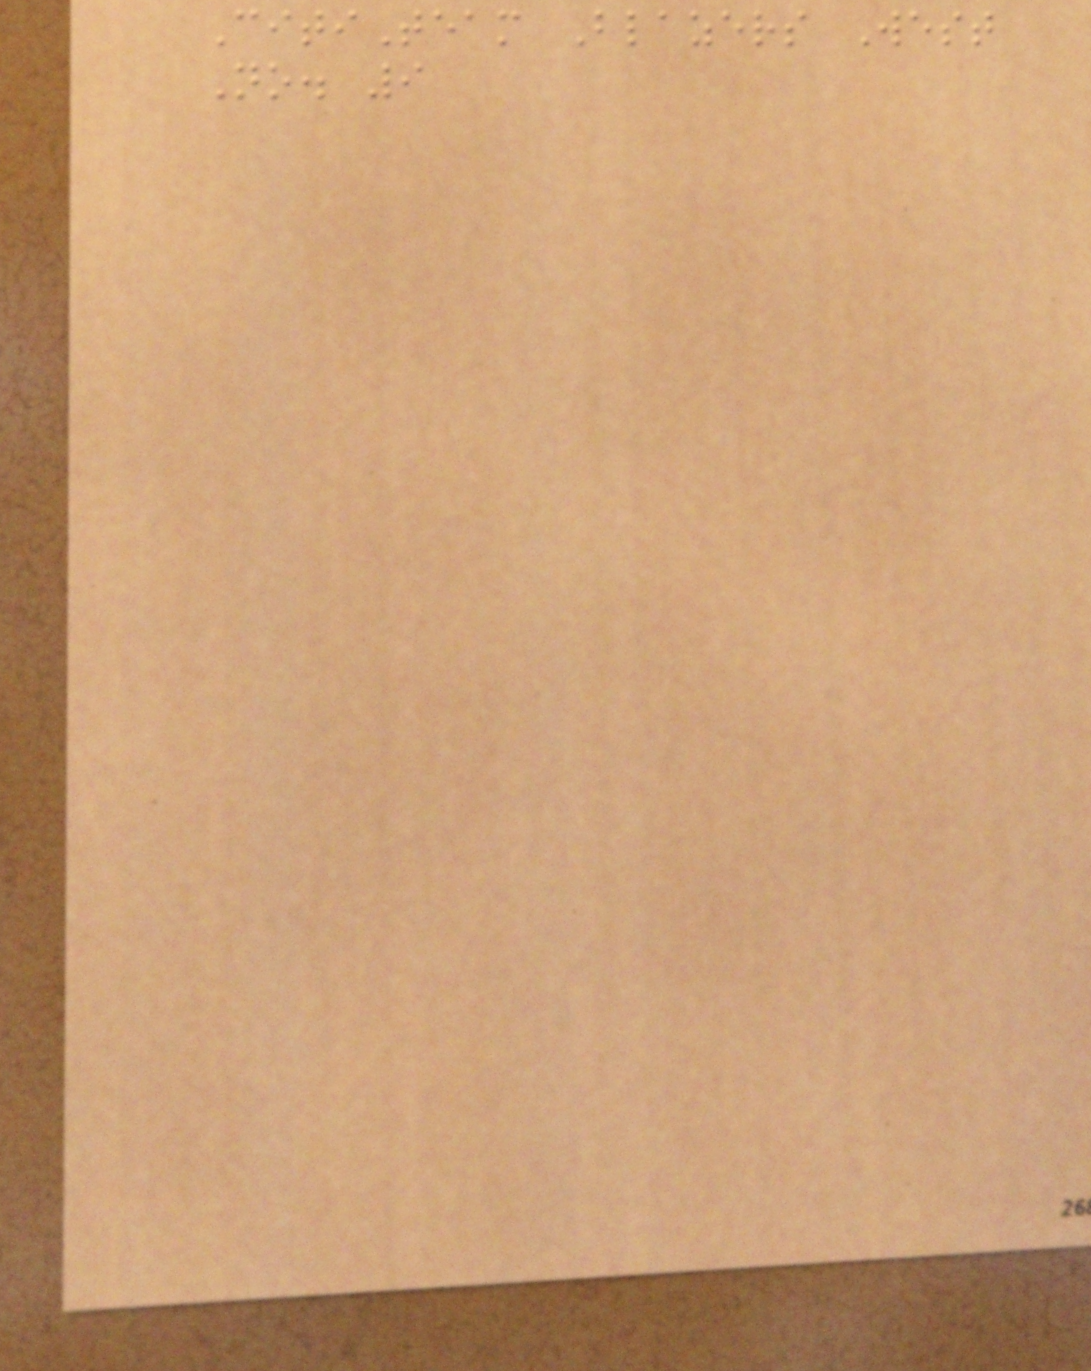CitiTeam Blazers West
No. 9
